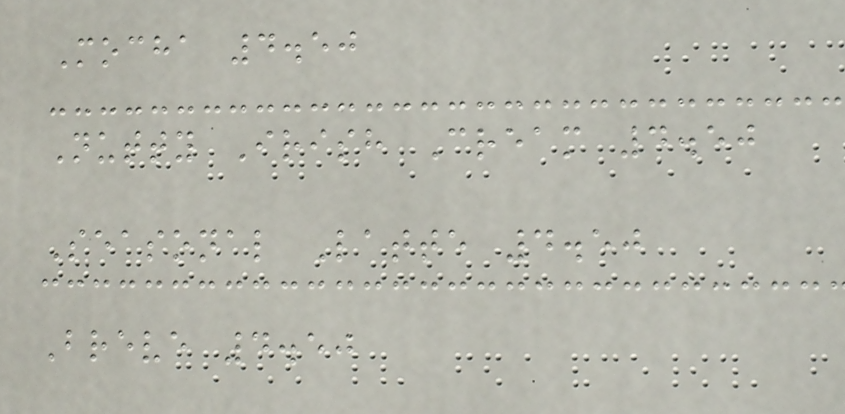Mocha 4.50
Nutty Irish Cream 4.50
Seasonal Latte 4.50
Breve 4.50
